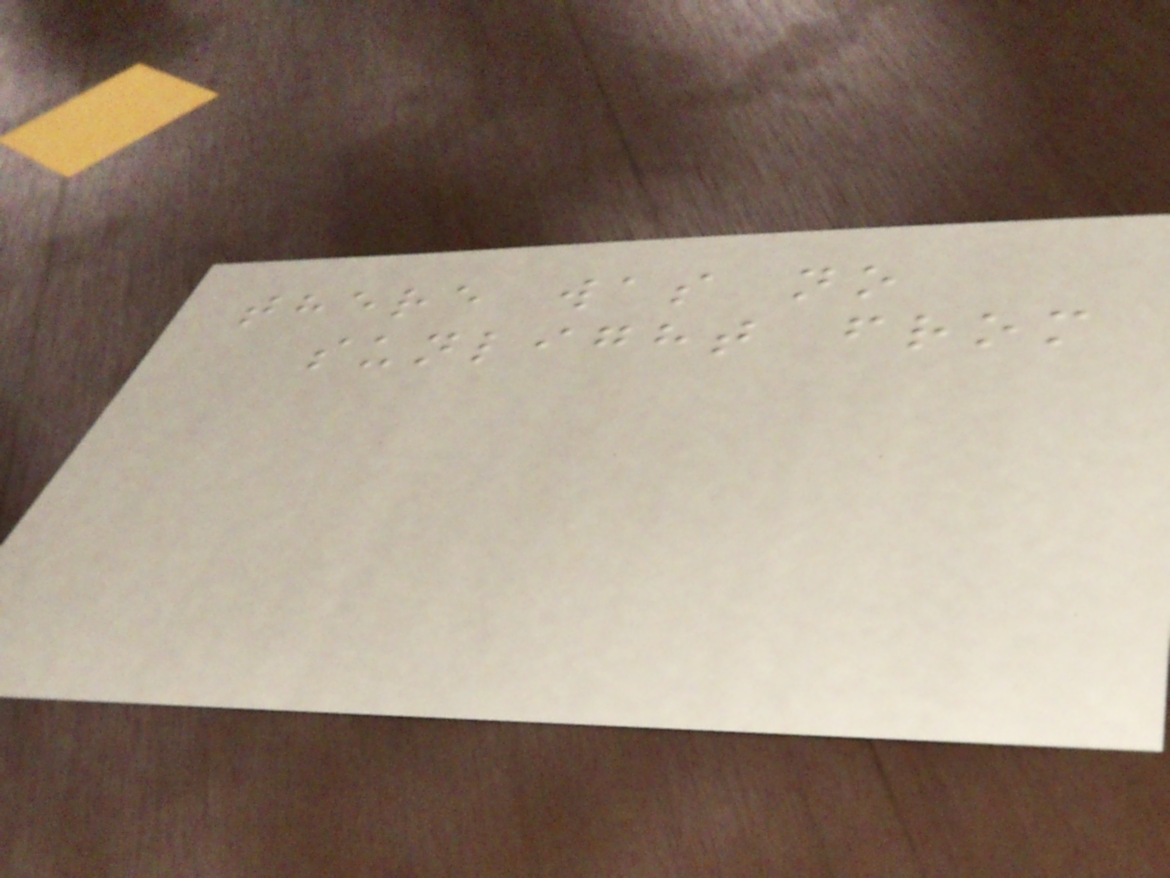there was no
sunlight from
